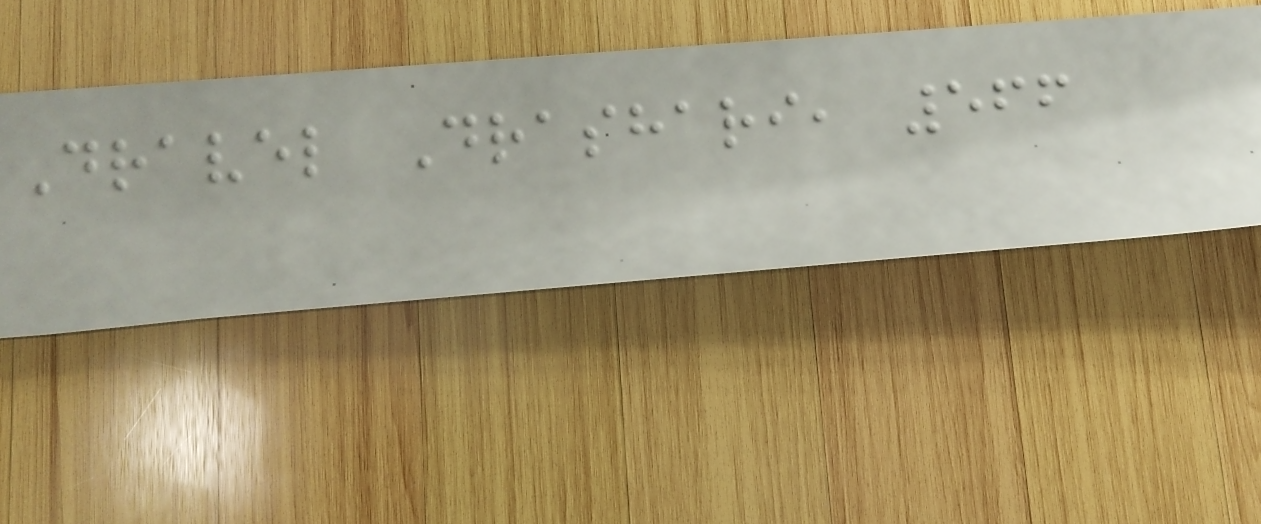Dravel Drashari, 566
